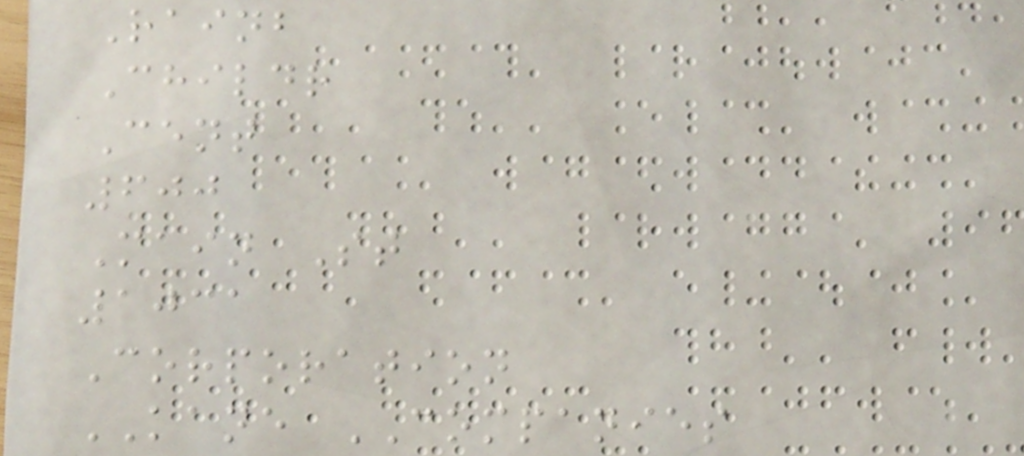Rainb
Childr
Cent
600
Main St
1031
Corporation
KANE COMPANIES
